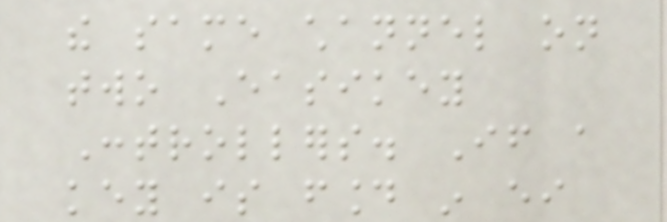the same channel on
two Easikey
Controllers. If a
key is found in either
